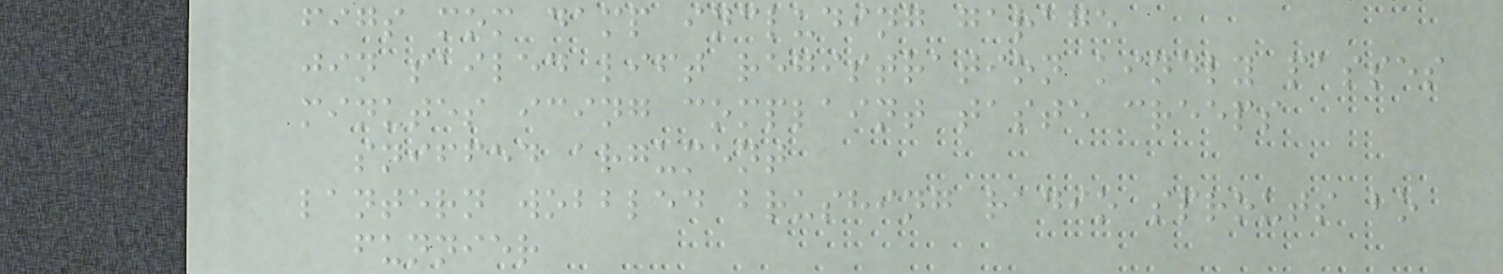figs mom damp including garage
jin sailed lift registration kindly passes
minutes icing complaint taste creeps
sniffed argument
lantern wobbled brushing radio sprouts bo
funnier
